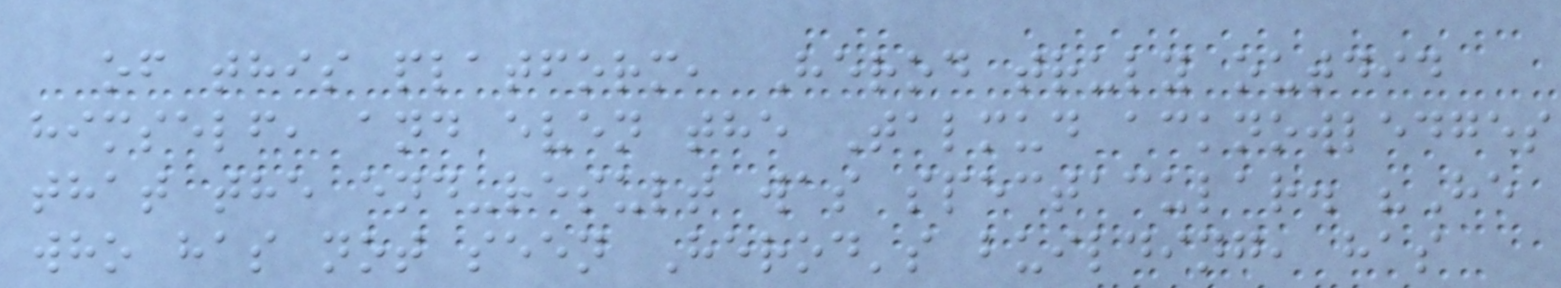of this platform, Herod truly outdid
himself, and even the Talmud acknowledges
that the end-result was spectacular. "He
who has not seen Herod's building, has
